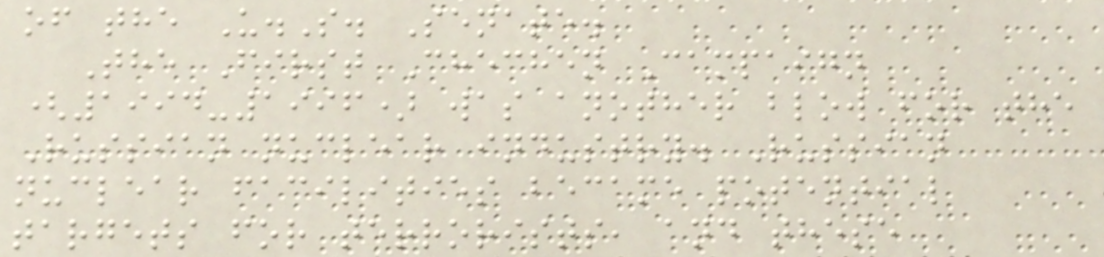of the U.S. Senate.
The First Chechen Campaign
(1994-1996) was another blow for the
Russian nuclear industry. Russian
nuclear facilities became potential
targets for terrorists, and these
